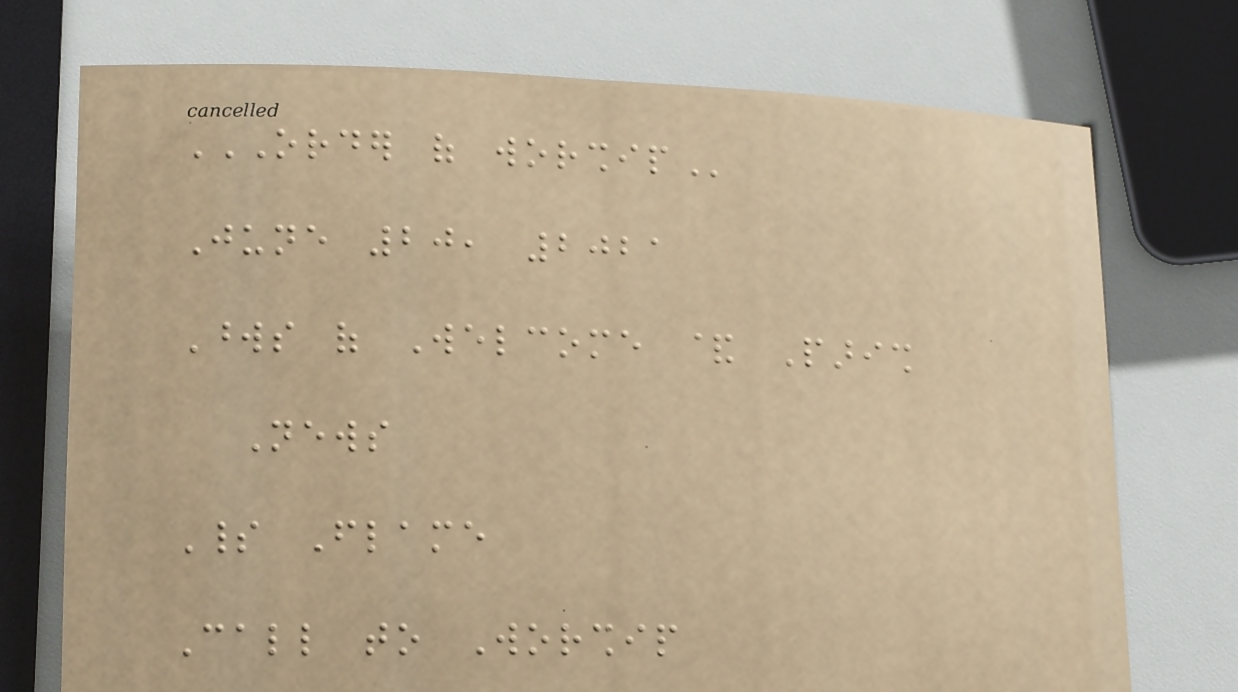ORDER OF WORSHIP
June 20, 2021
Words of Welcome & Parish
News
Spirit Flame
Call to Worship
